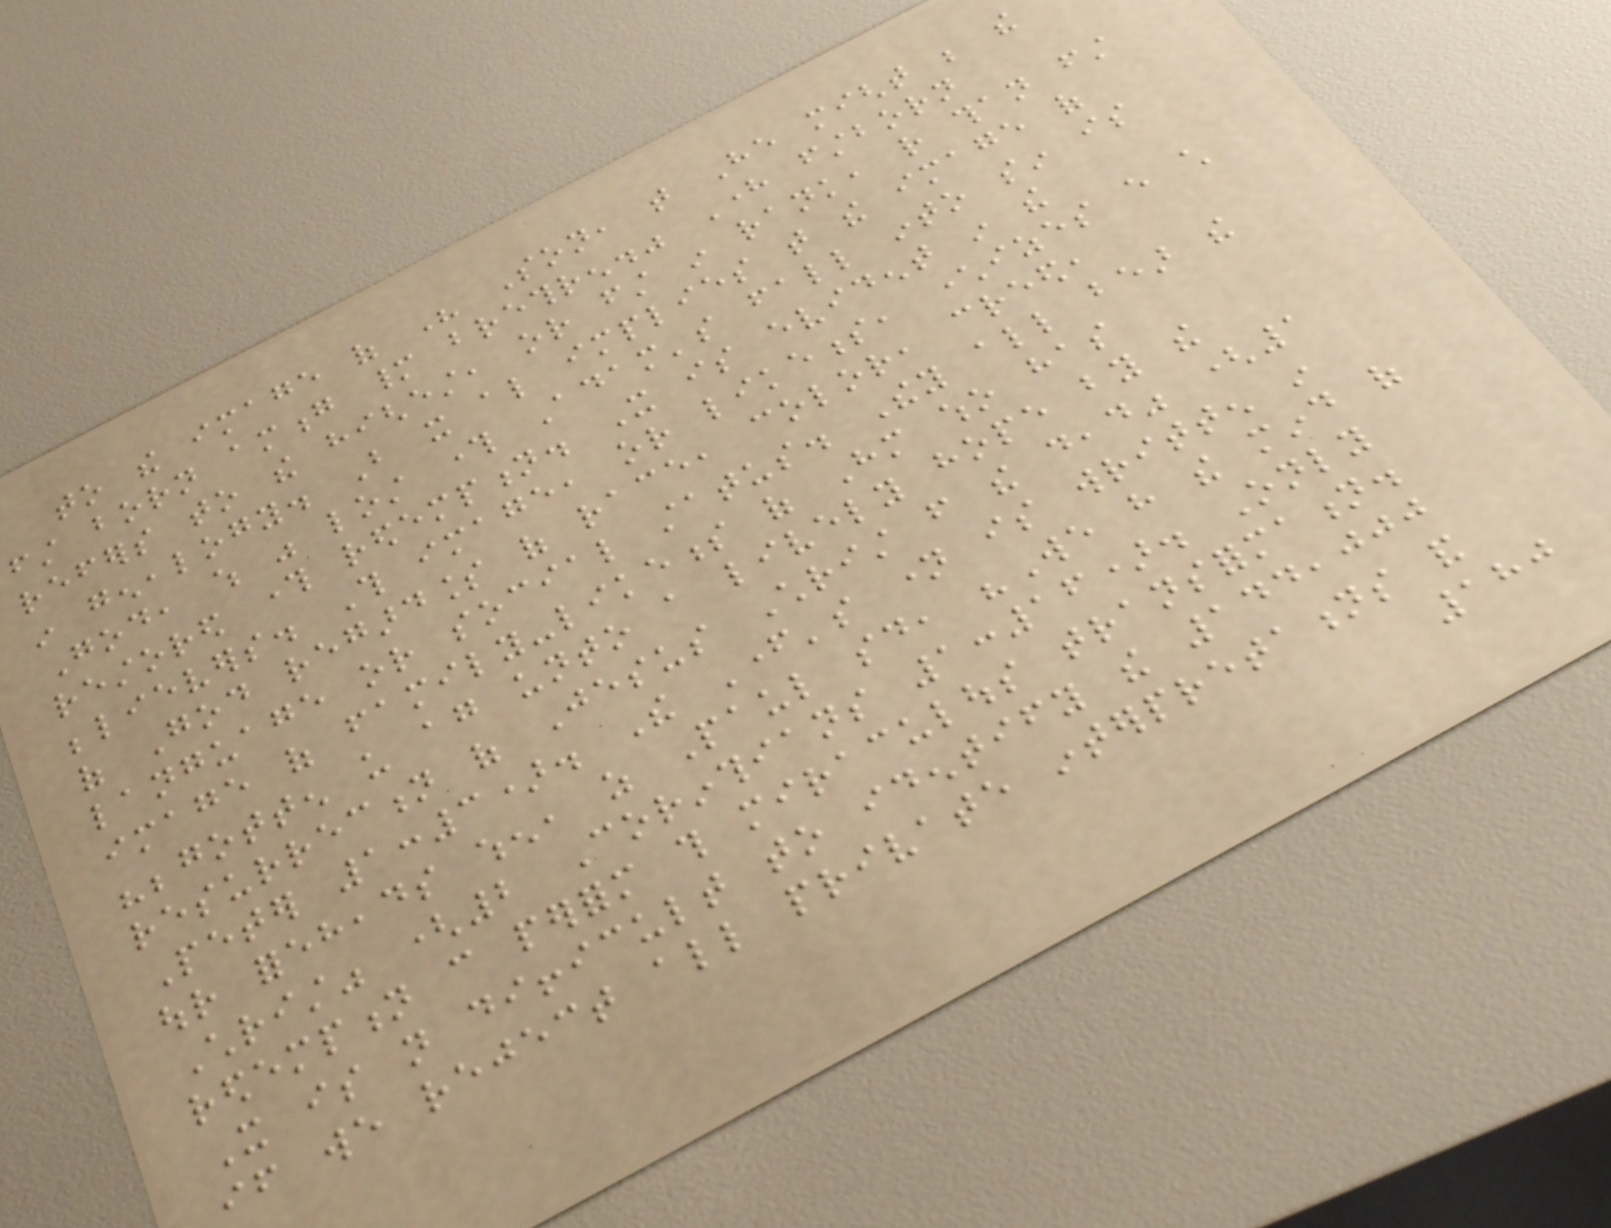to the image of His Son, that He might be the
first born among many brethren." Here firstborn
refers to the highest, or first in rank, rather than first
in genealogy. But it also implies that the image of
God, which was lost through Adam's fall into sin is
restored through redemption. It is evident in the
believers. This image, or likeness, characterizes every child
of God regardless of race, color, creed,
language or social status. They all bear the
image of family-likeness of Him who has
"begotten us again unto a lively hope by the
resurrection of Jesus Christ from the dead" (1
Peter 1:3). The Father's name is written in
our foreheads when, as Paul said, "We have the mind of
Christ" (2 Corinthians 1:16). Only
redemption can perform this miraculous transformation.
It is not difficult to identify the 144,000
if we reject all private interpretations and
180
